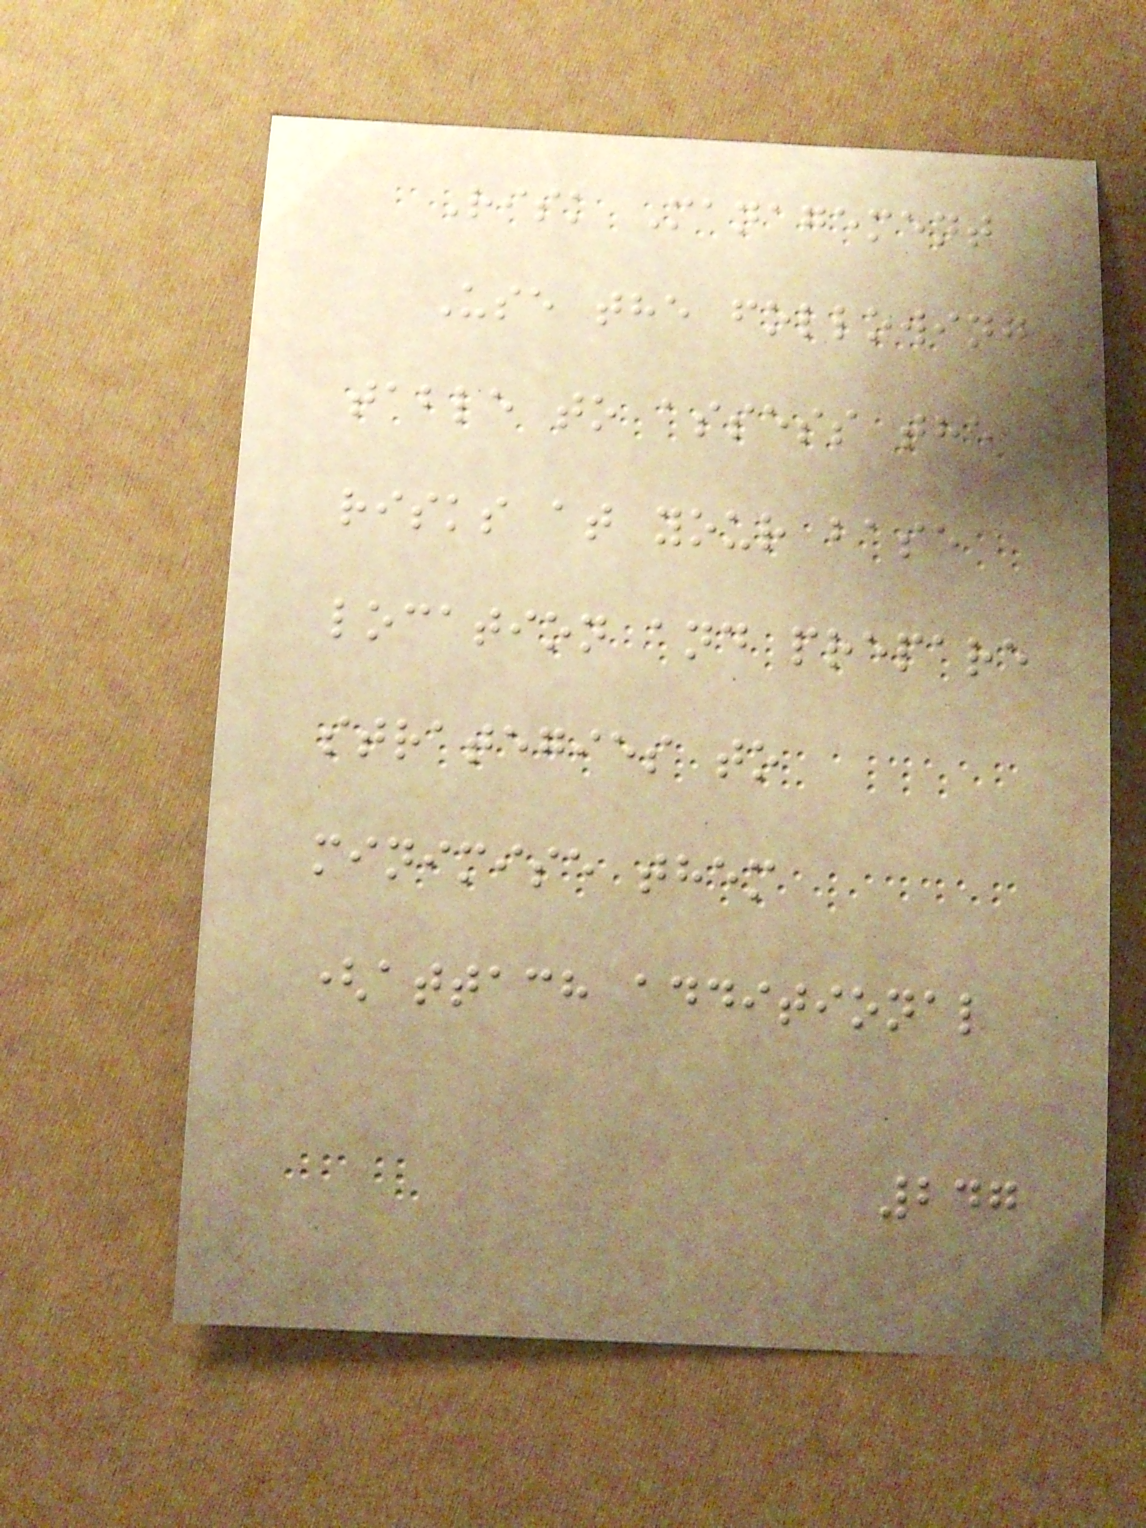Risk Management
Use the following
table to assess the
risks at your base
location and prepare
strategies to
minimise them
(attach additional
247
